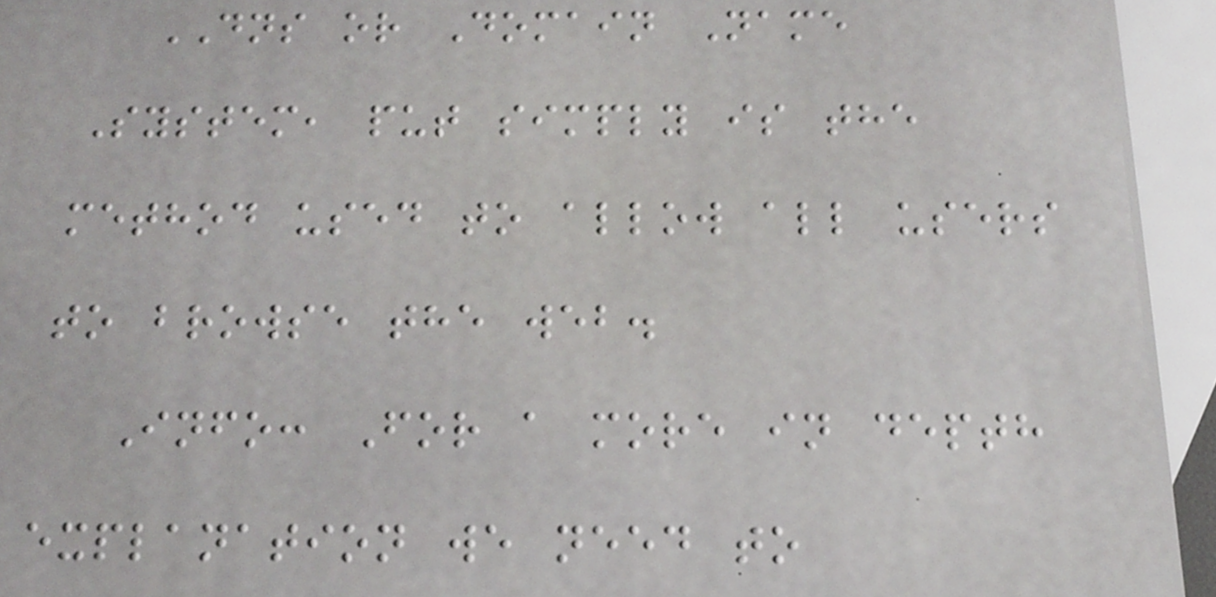DNS or Domain Name
System, put simply is the
method used to allow all users
to browse the web.
Info: For a more in depth
explanation we need to
